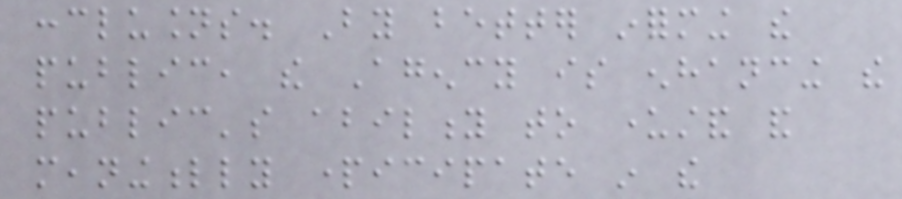conclusions. By better informing the
public, the Agency is enhancing the
public's ability to understand and
meaningfully participate in the
